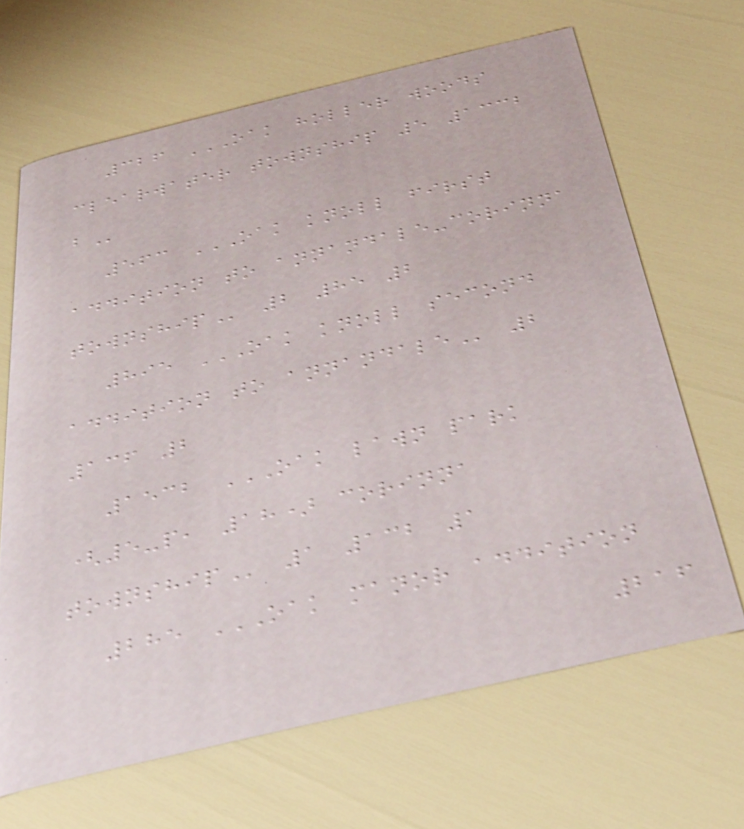326 OAK HOLLER WOODS
CLEARWATER TOWNSHIP 5 1332
B
563 OAK KNOLL FIRST
ADDITION TO ANNANDALE-CORINNA
TOWNSHIP 2 85 2
895 OAK KNOLL SECOND
ADDITION TO ANNANDALE 2
136 2
1532 OAK LAWN PARK
(5-P, 18) CORINNA
TOWNSHIP 1 132 1
285 OAK MANOR ADDITION
216
